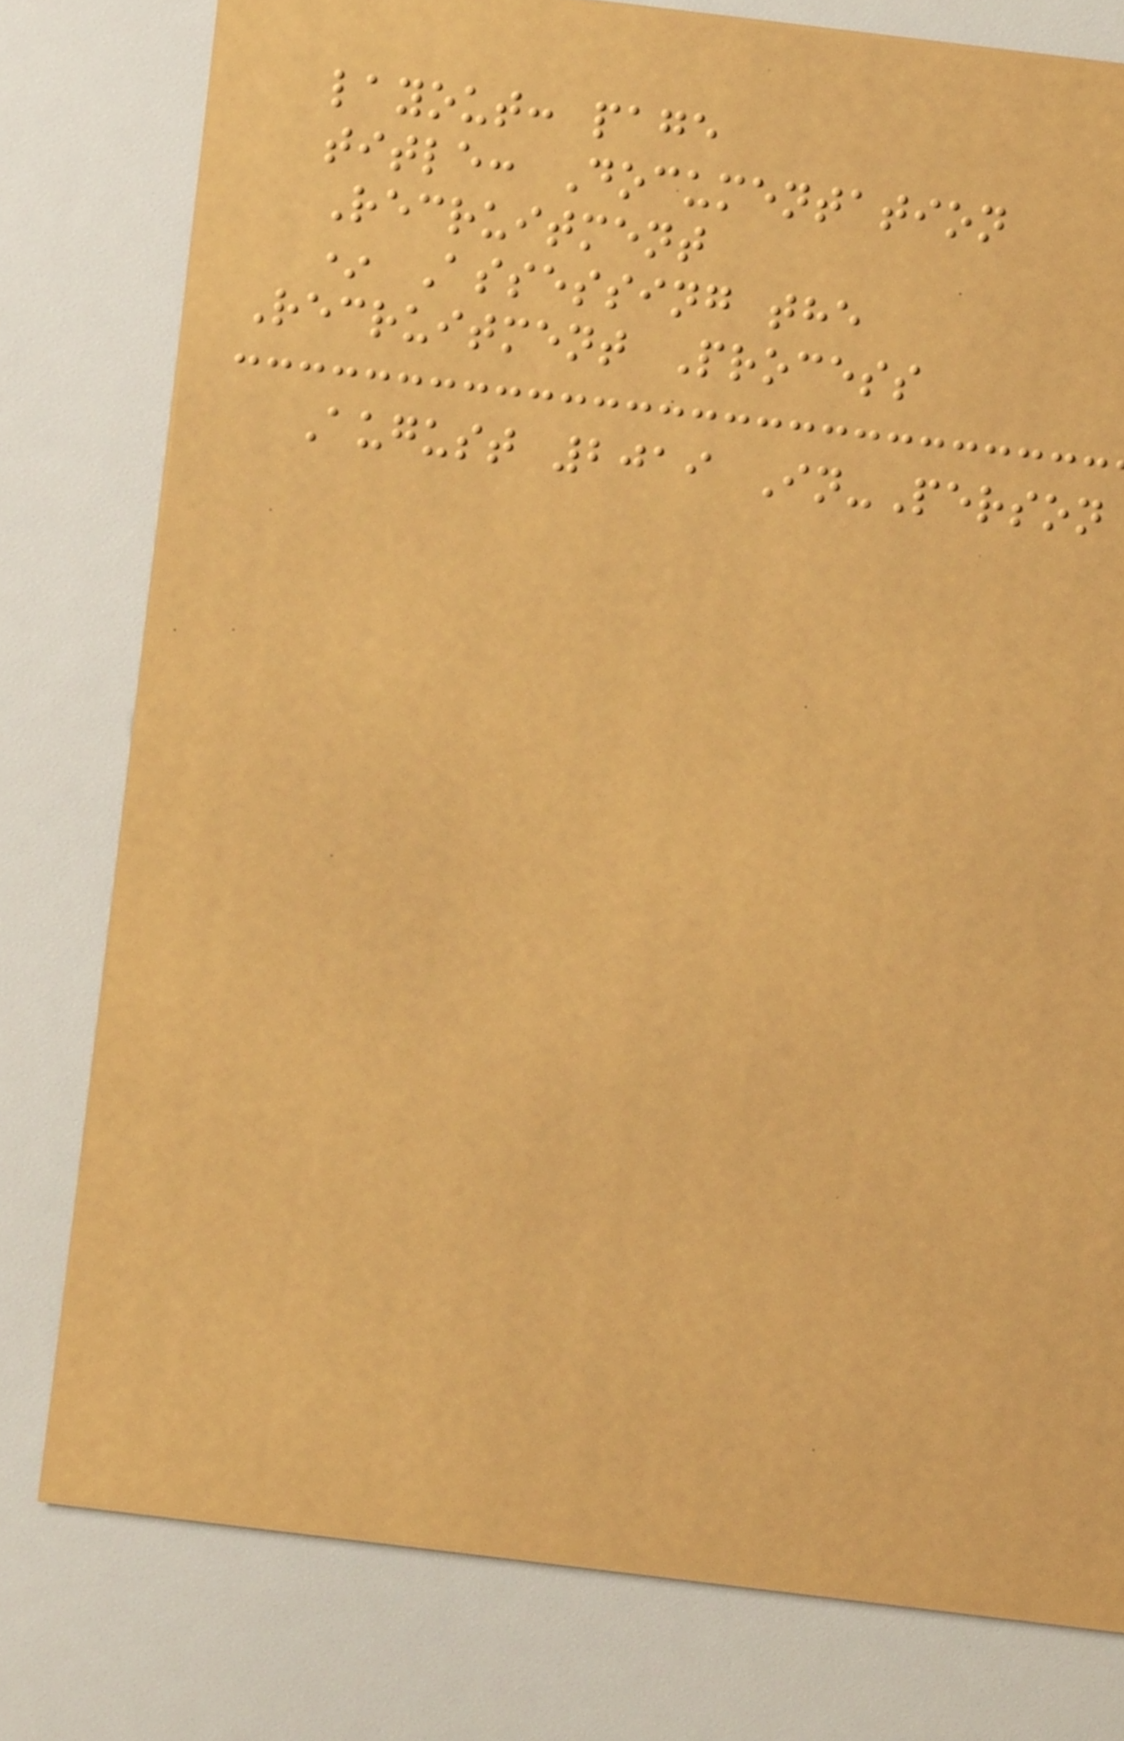layout: page
title: Documentation
Recruitment
* Assessing the
Recruitment Process
August 2019 In-Person
